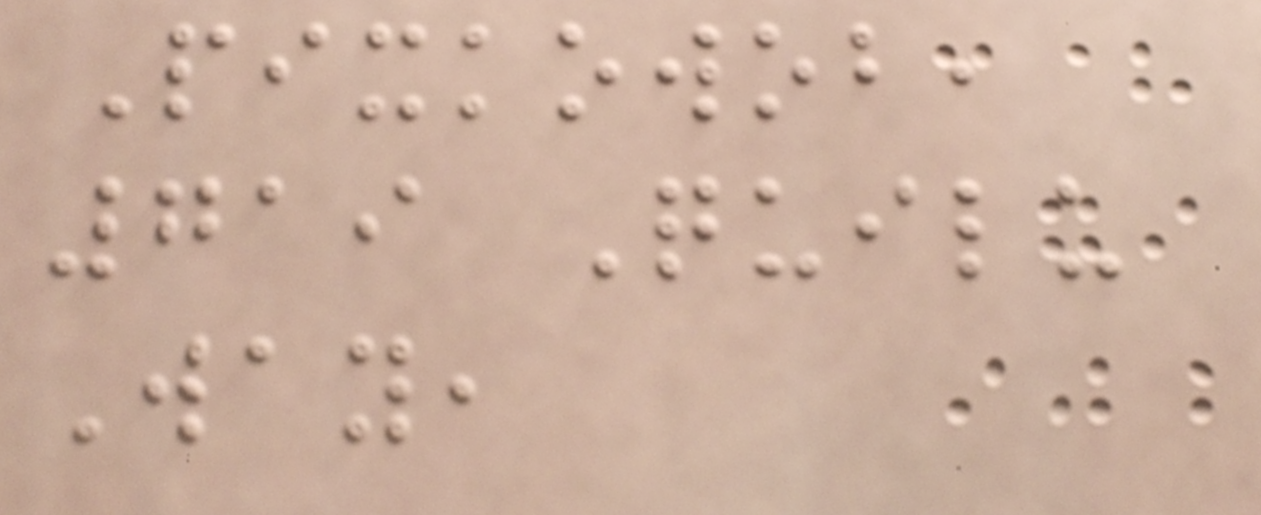Pixkowob,
719 Quilu
Way,
